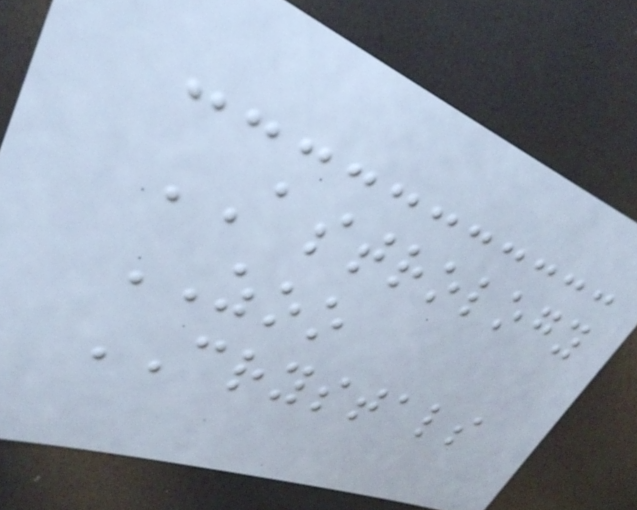ASTROLOGY
ZOO
CRYSTALS
